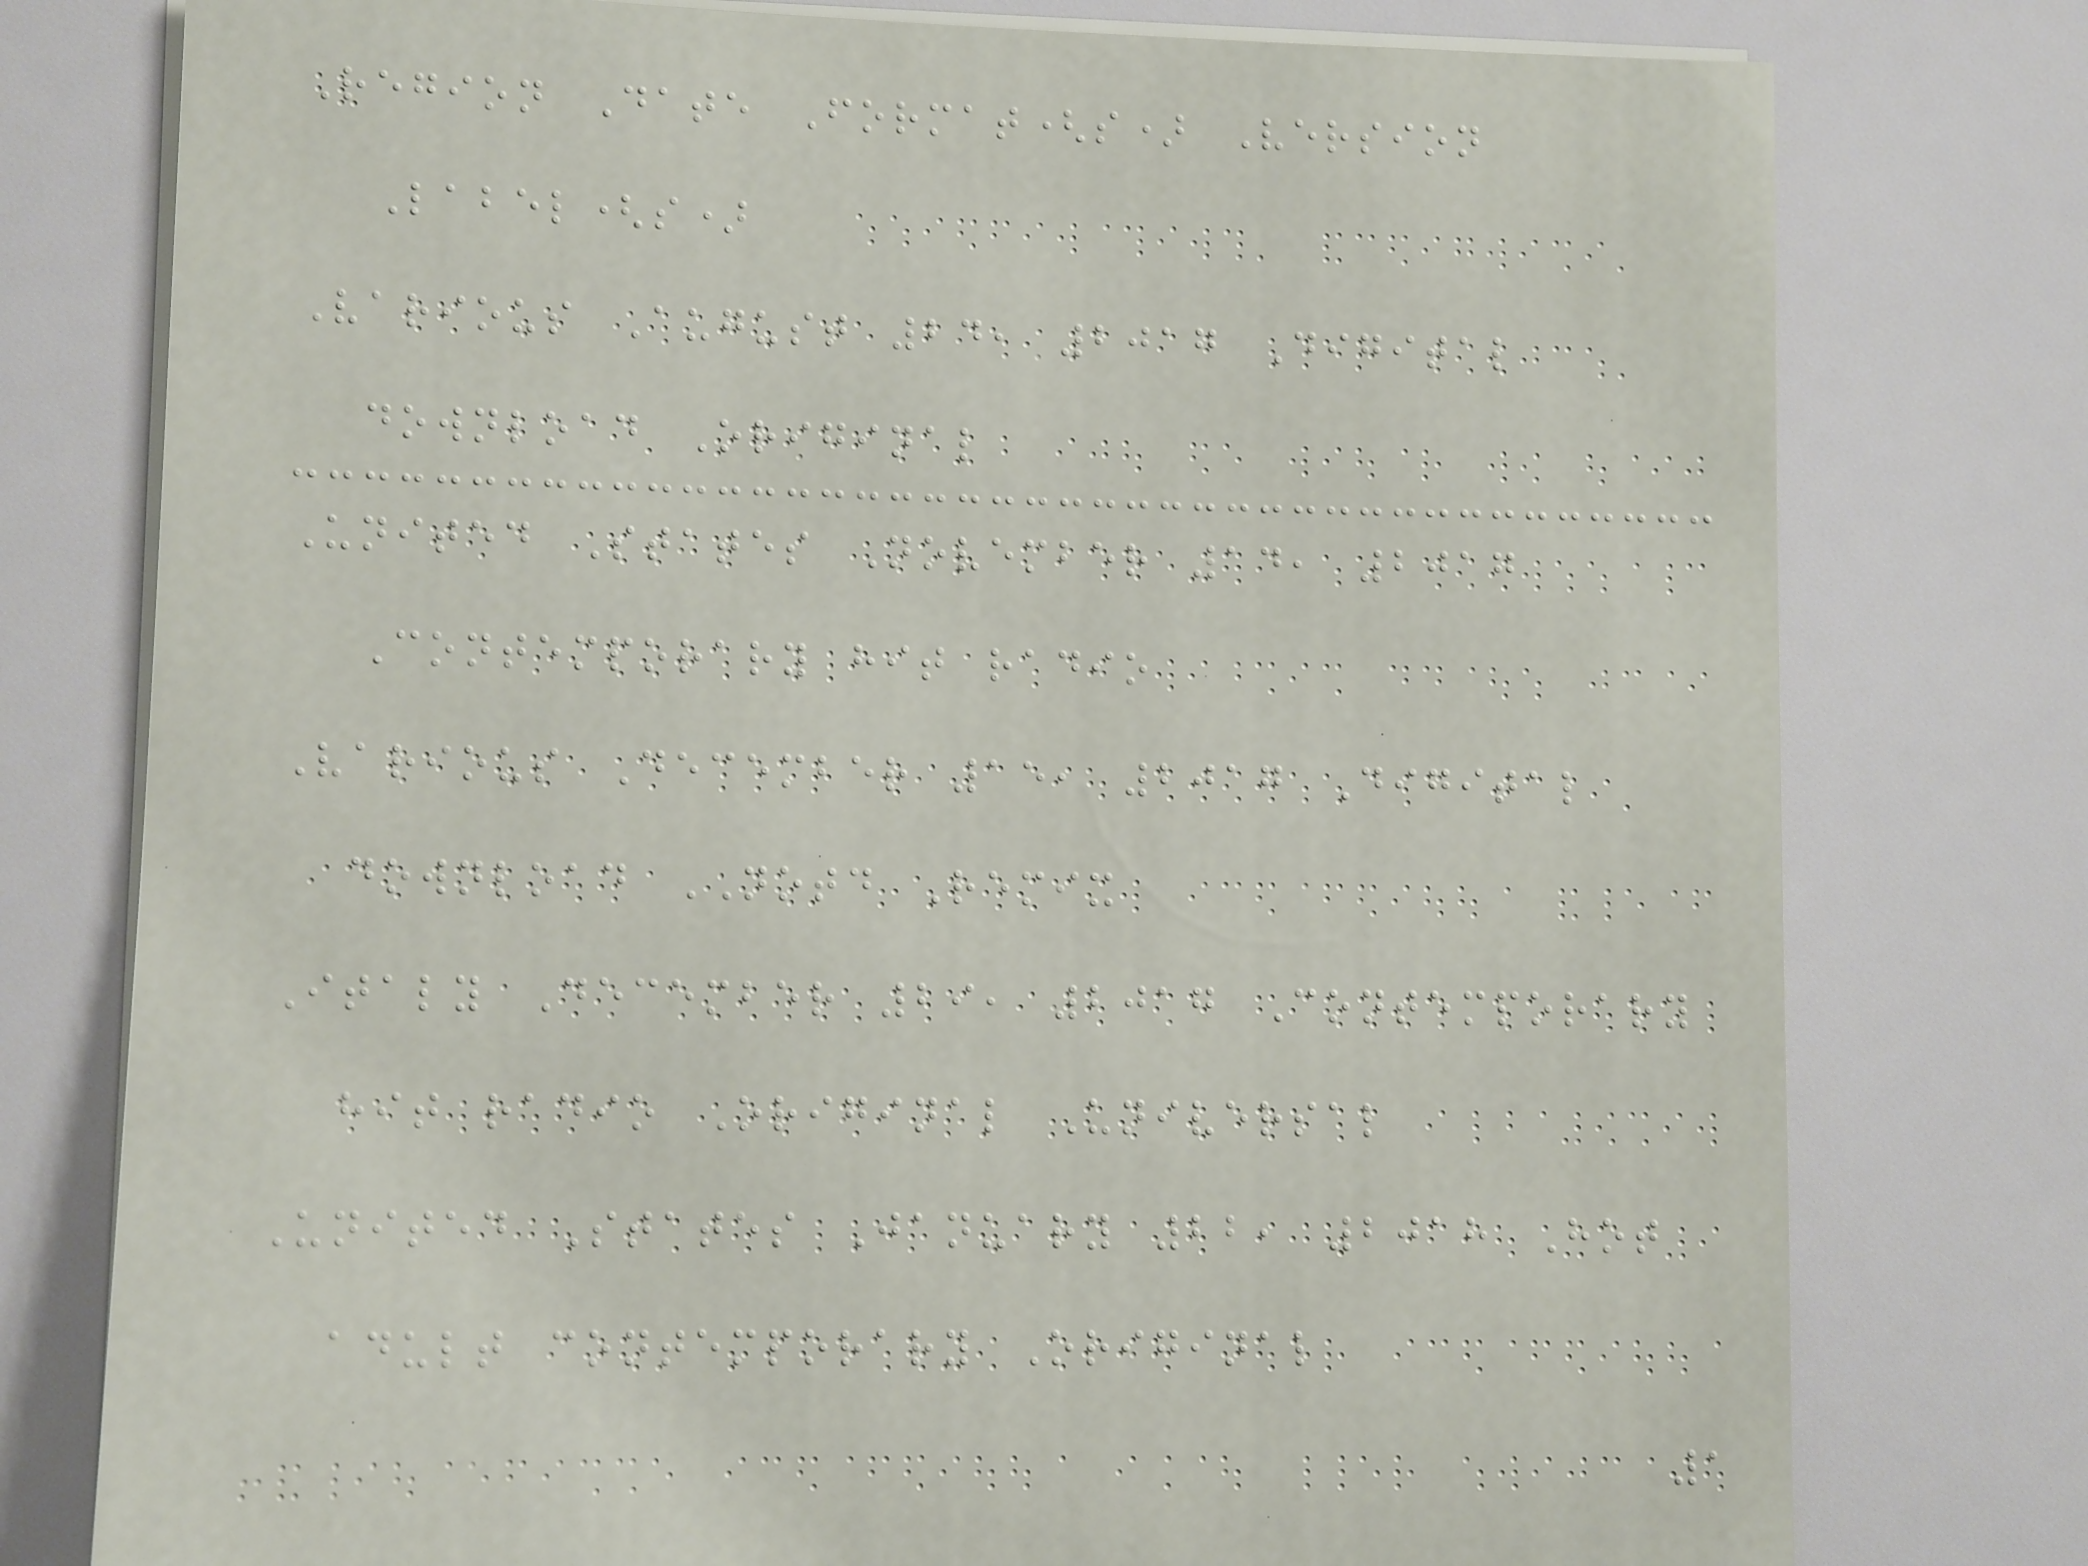Region Date Format(s) Version
Label(s)
Various August 24, 2017 Digital
download Original
United States November 14, 2017
Contemporary hit radio
Various December 15, 2017 Digital
download NOTD Remix
Italy December 29, 2017 Contemporary
hit radio Original Universal
United States January 22, 2018 Hot
adult contemporary Original
1
